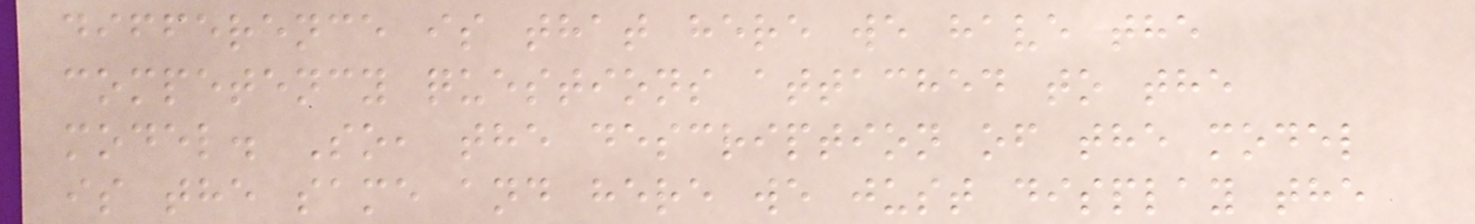difference is that here we have the
competency questions attached to the
model. So, the description of the model
is the same and here we just display the
